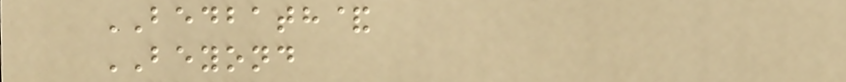BEDBATH&
BEYOND
